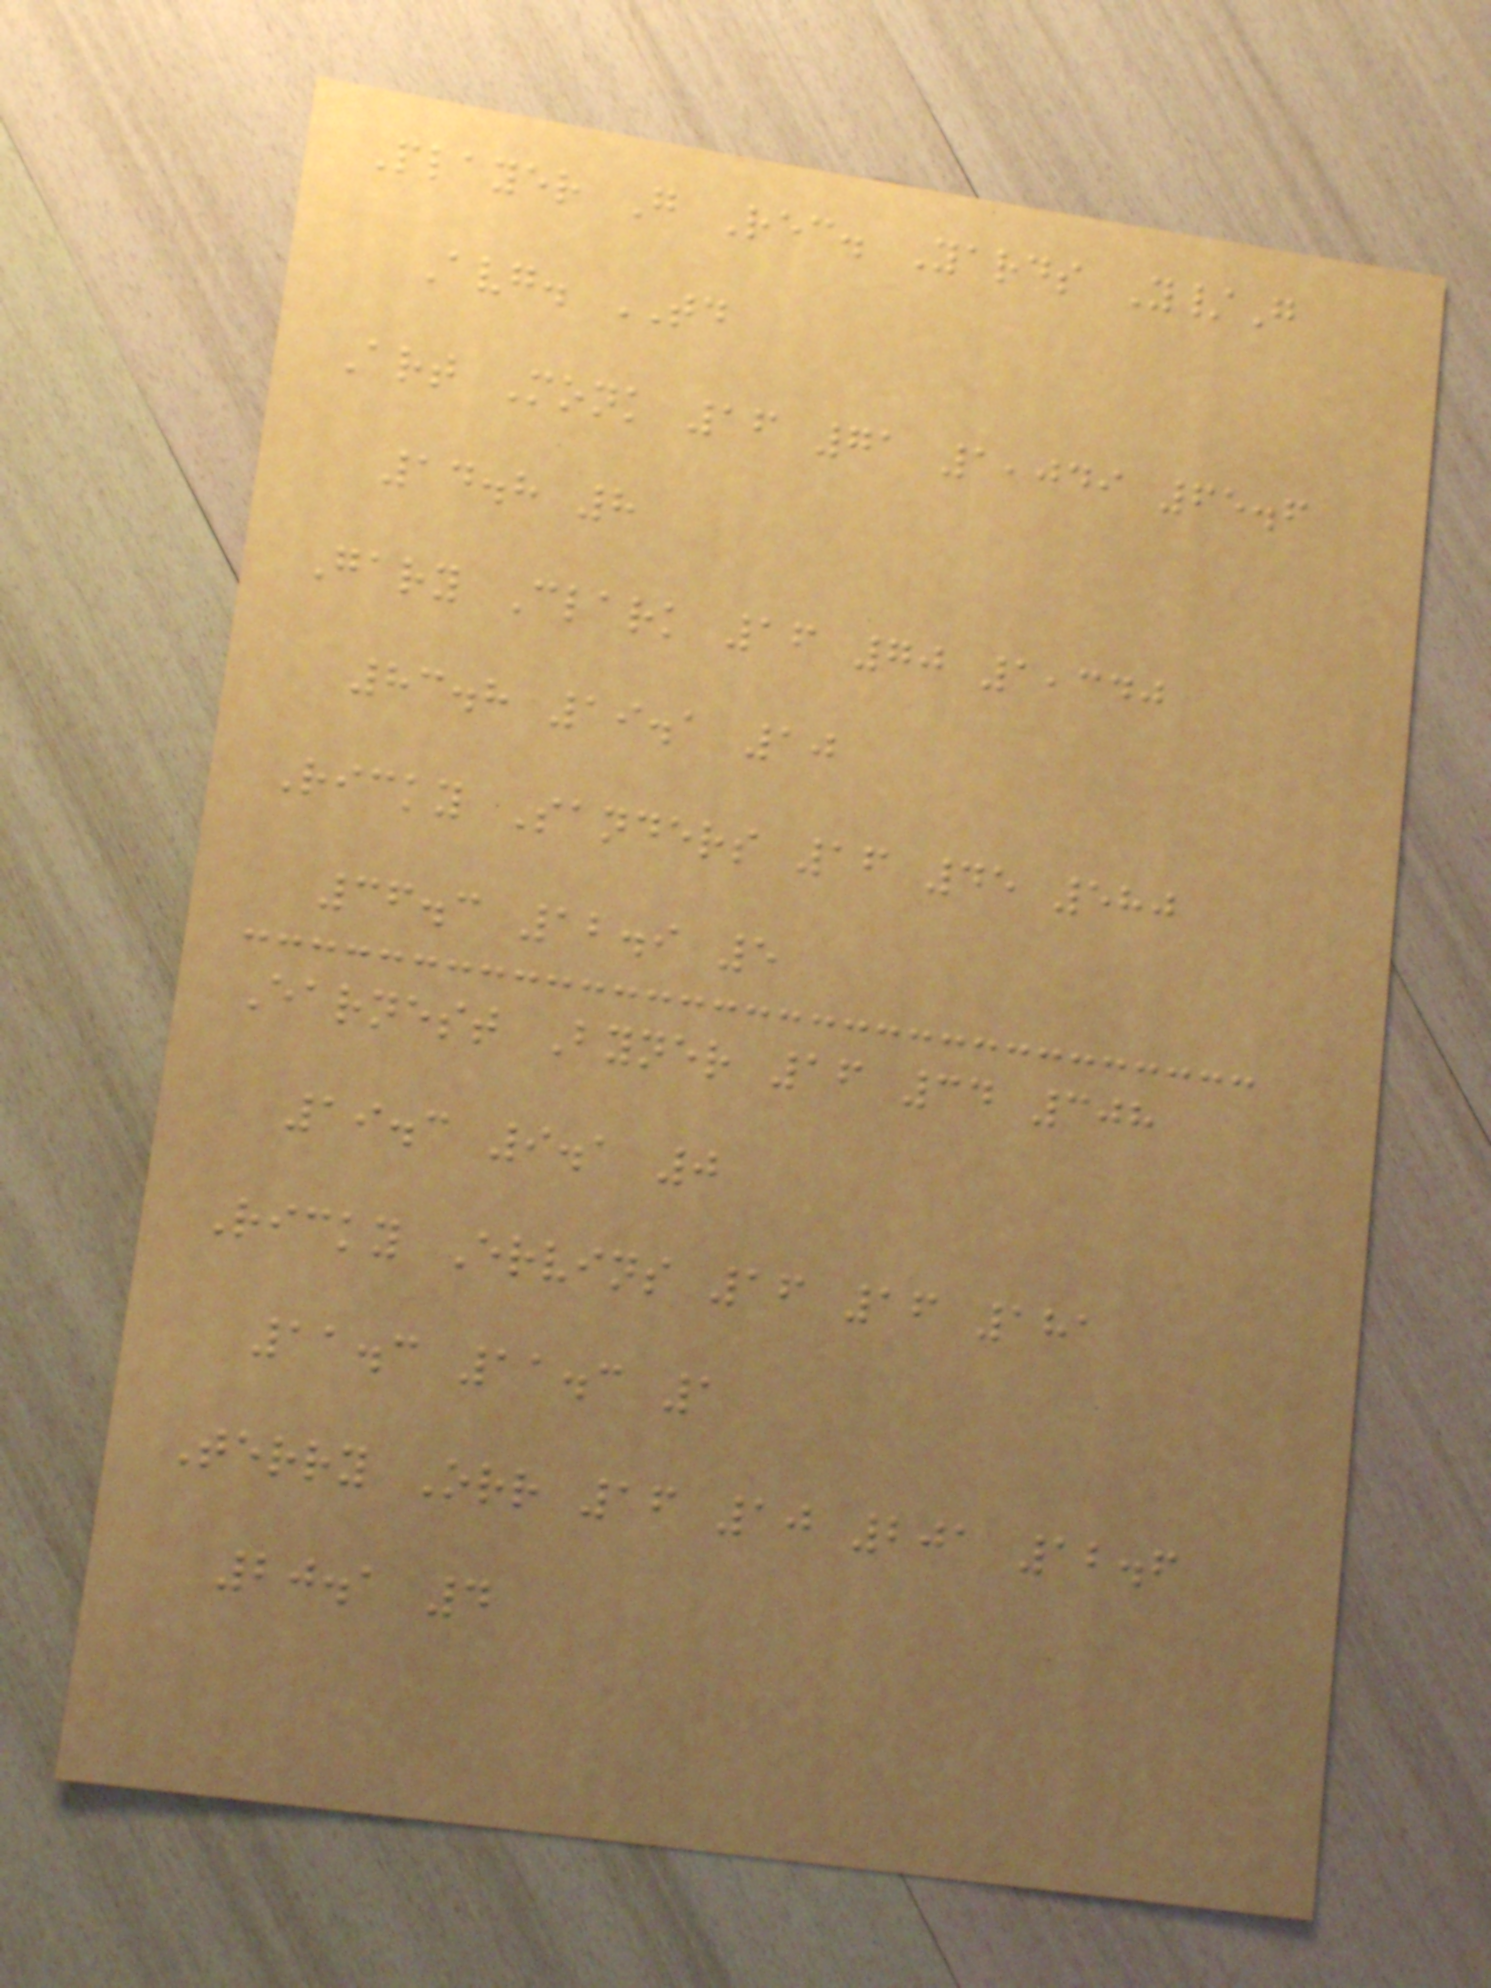Player G Rec. Yards Y/G
Avg. TD
Art Monk 16 71 1,049 65.6
14.8 8
Gary Clark 16 70 1,340
83.8 19.1 10
Ricky Sanders 16 45 580
36.3 12.9 5
Earnest Byner 16 34 308
19.3 9.1 0
Ricky Ervins 16 16 181
11.3 11.3 1
Terry Orr 16 10 201 12.6
20.1 4
